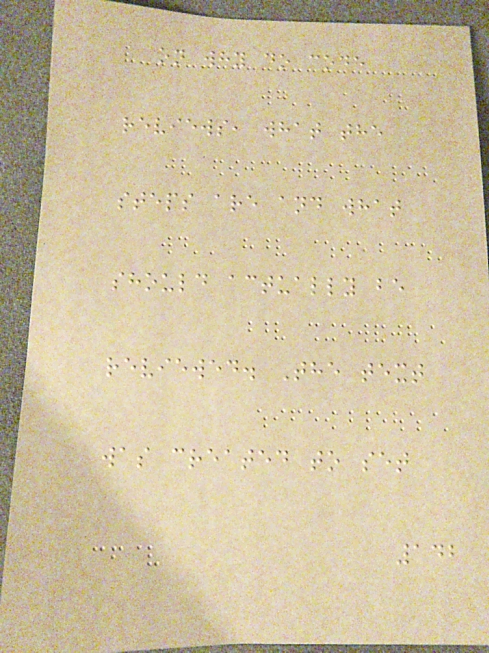on why do code
reviews, what the
steps are and what
should actually be
reviewed. The text
was created to set
142
